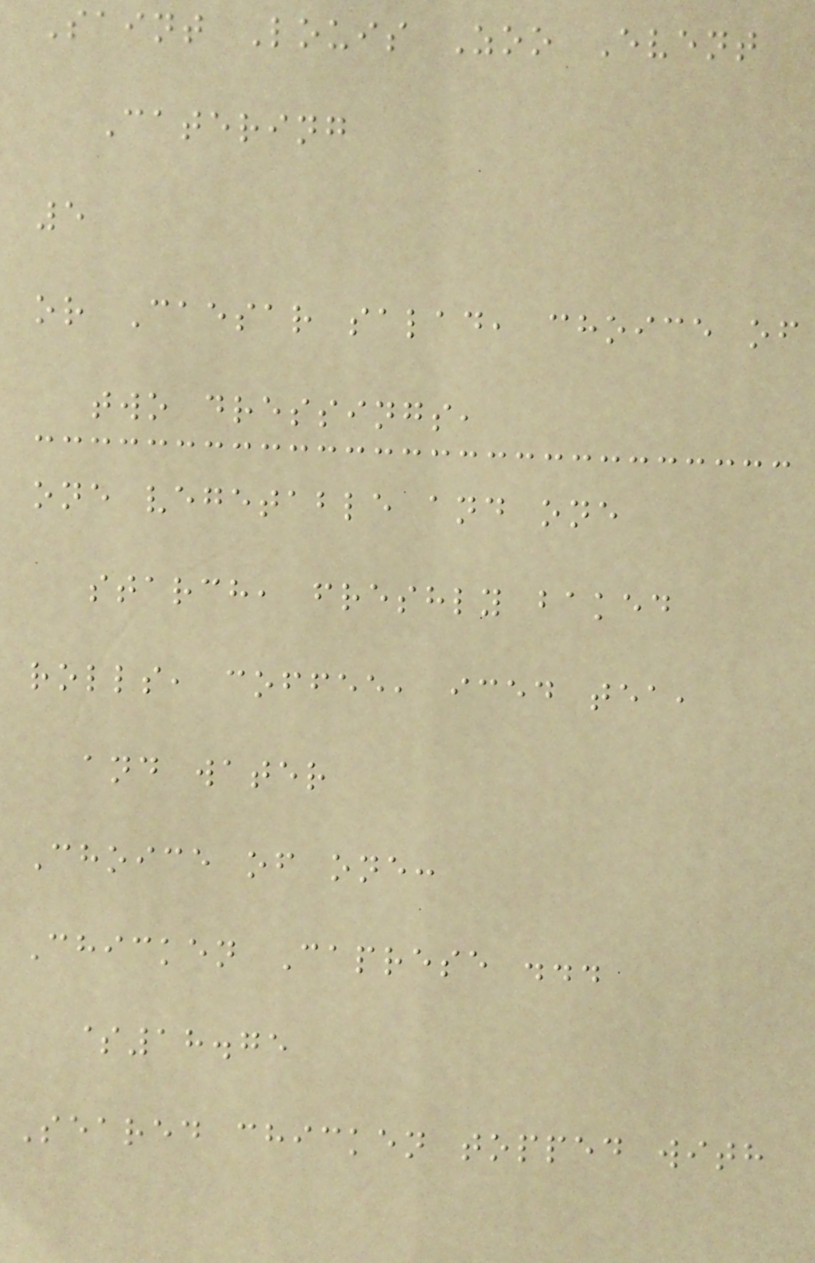Saint Louis Zoo Event
Catering
5
or Caesar salad, choice of
two dressings,
one vegetable and one
starch, freshly baked
rolls, coffee, iced tea,
and water
Choice of one:
Chicken Caprese ...
$18.75
Seared chicken topped with
